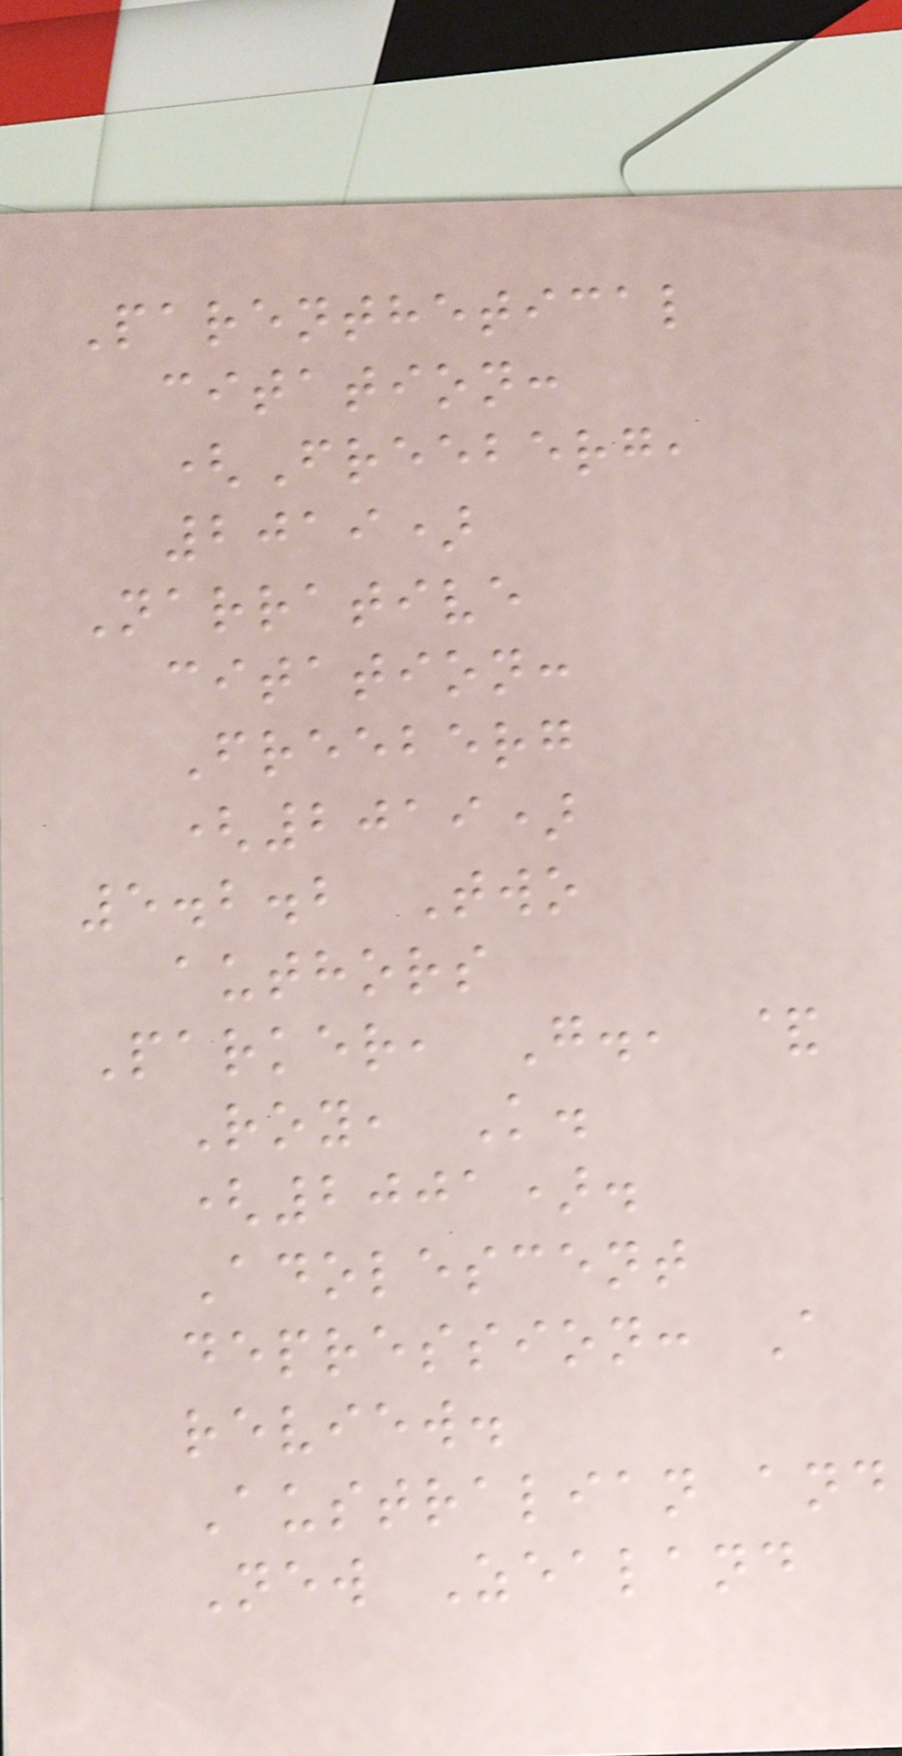Parenthetical
citation:
(Freeberg,
2019)
Narrative
citation:
Freeberg
(2019)
5.2.2 Two
authors
Parker, G., &
Roy, K.
(2001).
Adolescent
depression: A
review.
Australian and
New Zealand
